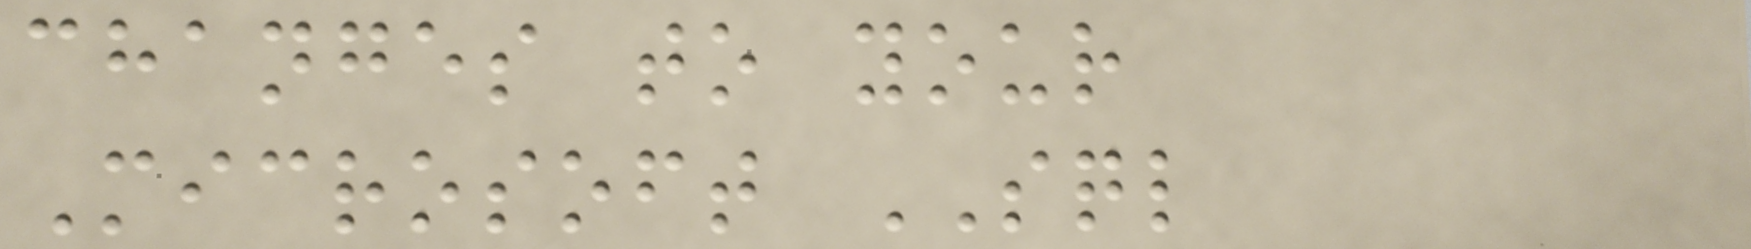changes to your
Microsoft SQL
